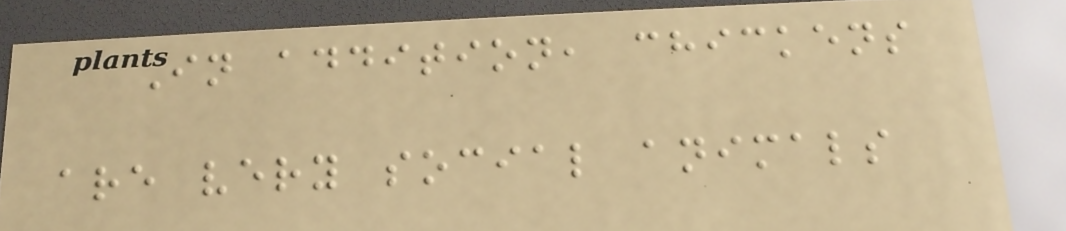In addition, chickens
are very social animals
